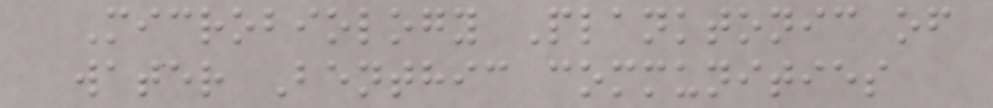Microbiology Planktonic of
water Benthic communities
